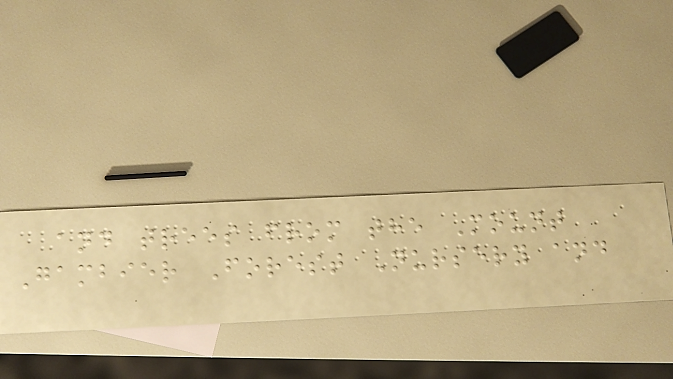and trees from the Mount
Gambier Forest Nursery and
